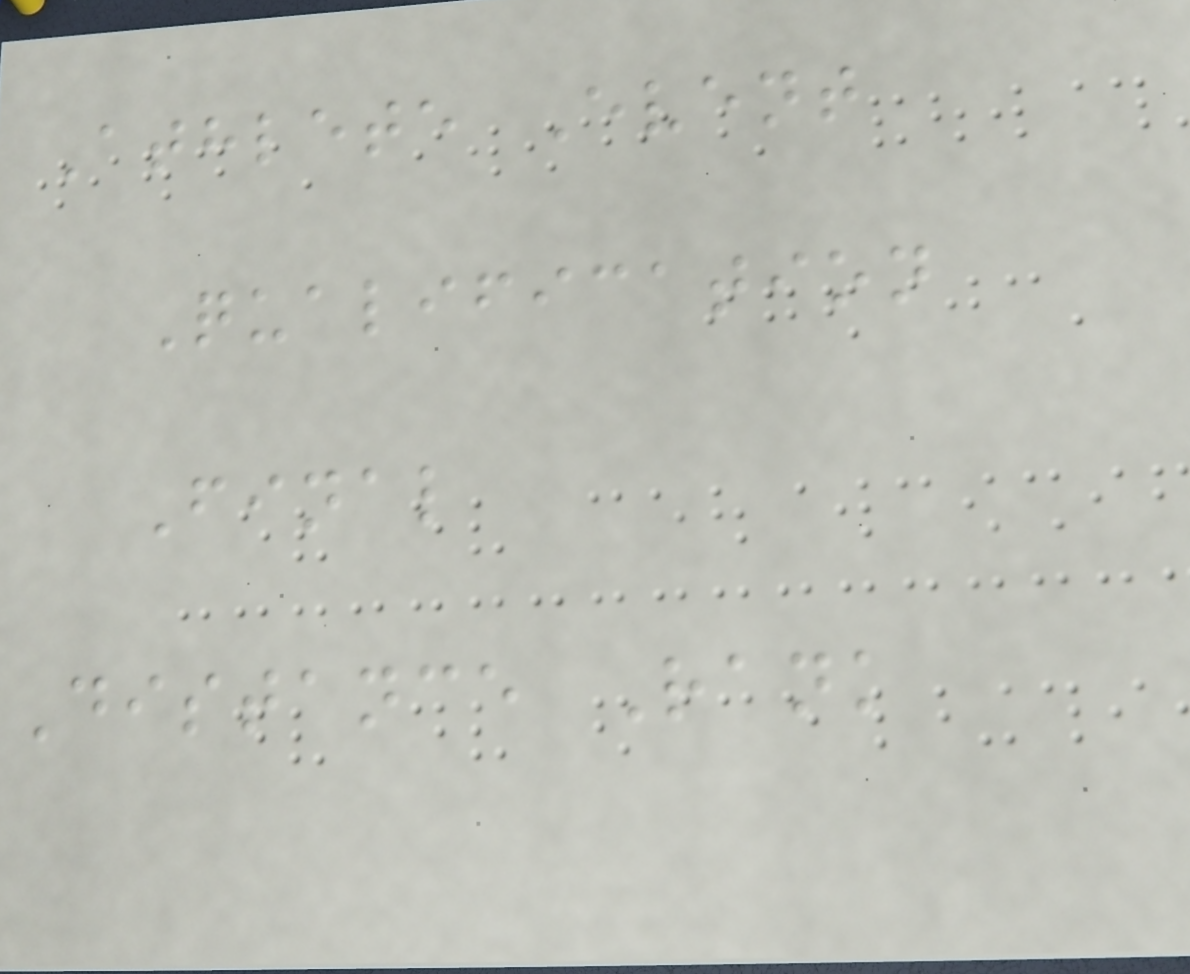Athlete Event
Qualification
Final
Distance Rank
